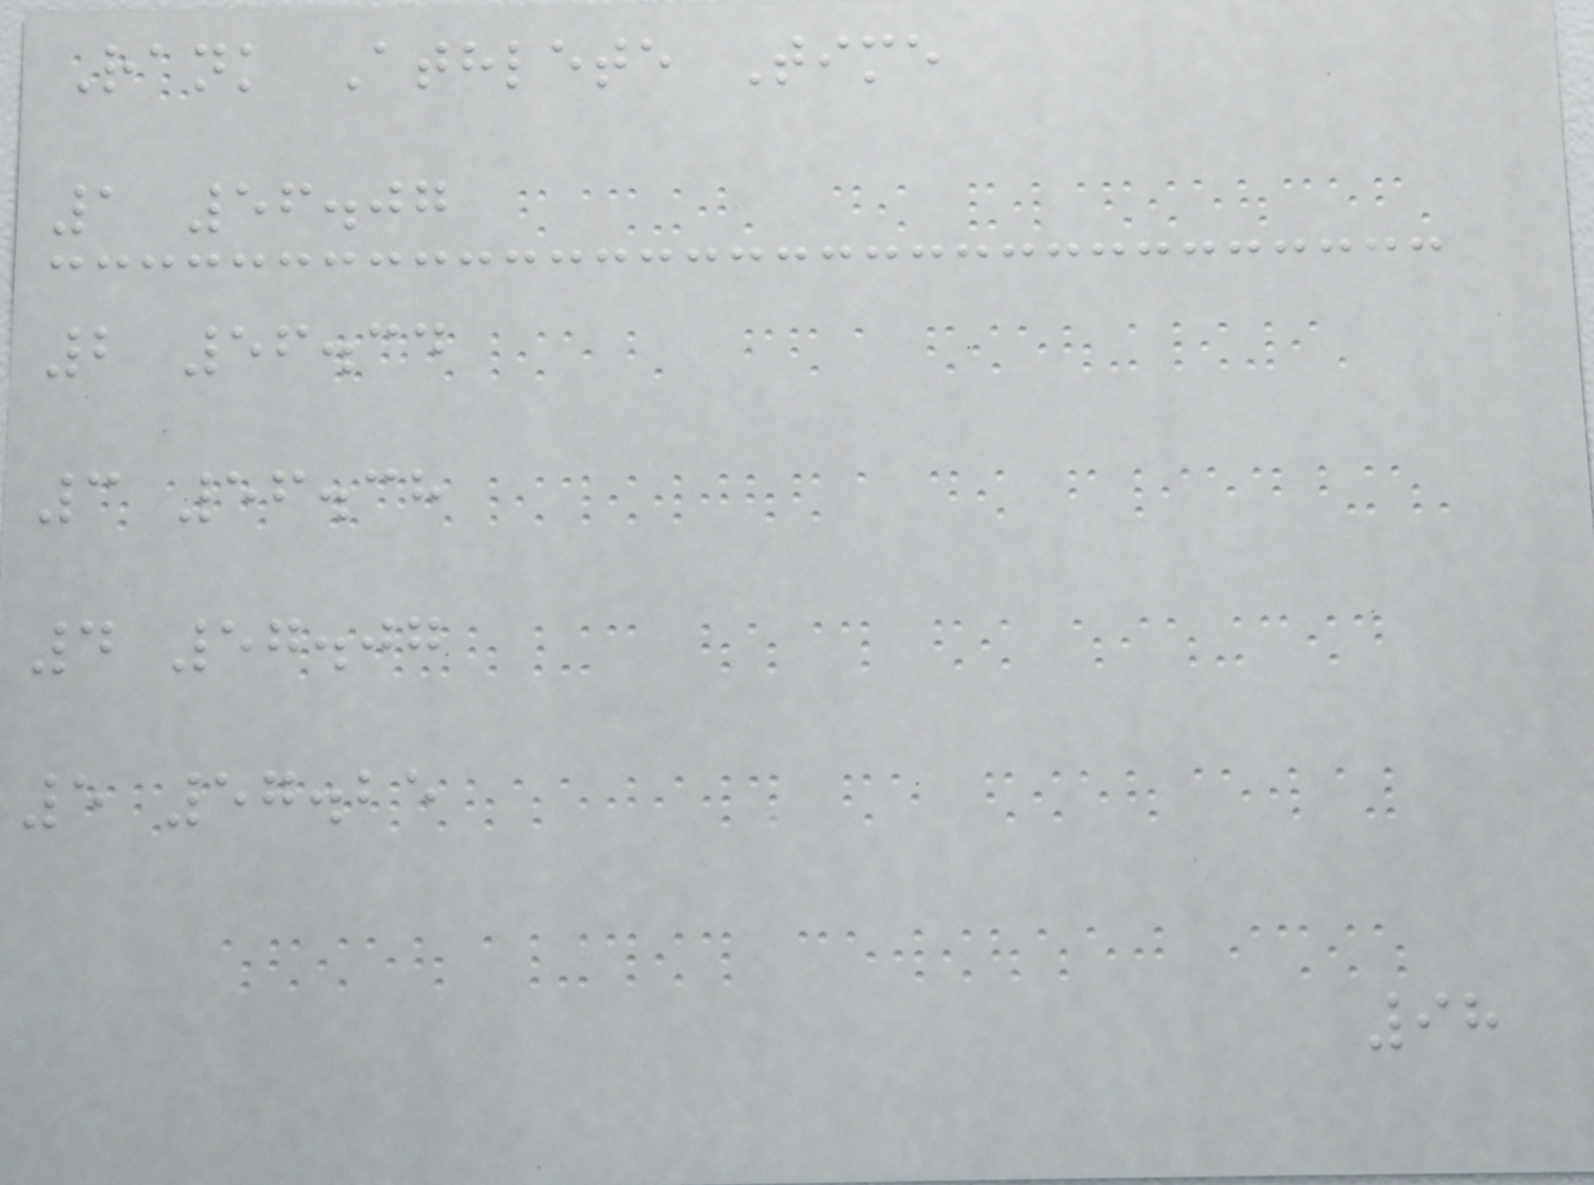Rank Athlete Time
1 56.07
2 56.34
3 56.38
4 57.07
5 57.25
98
